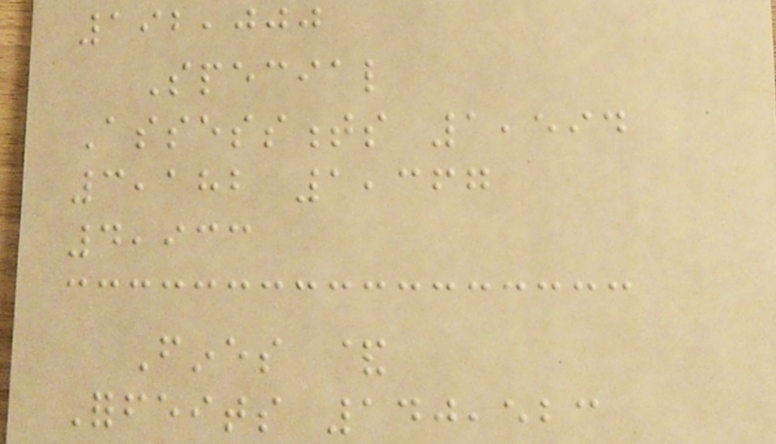192,000
Special
Assessments 1,594
3,182 1,367
4,933
Fines &
Forfeits 140,523
